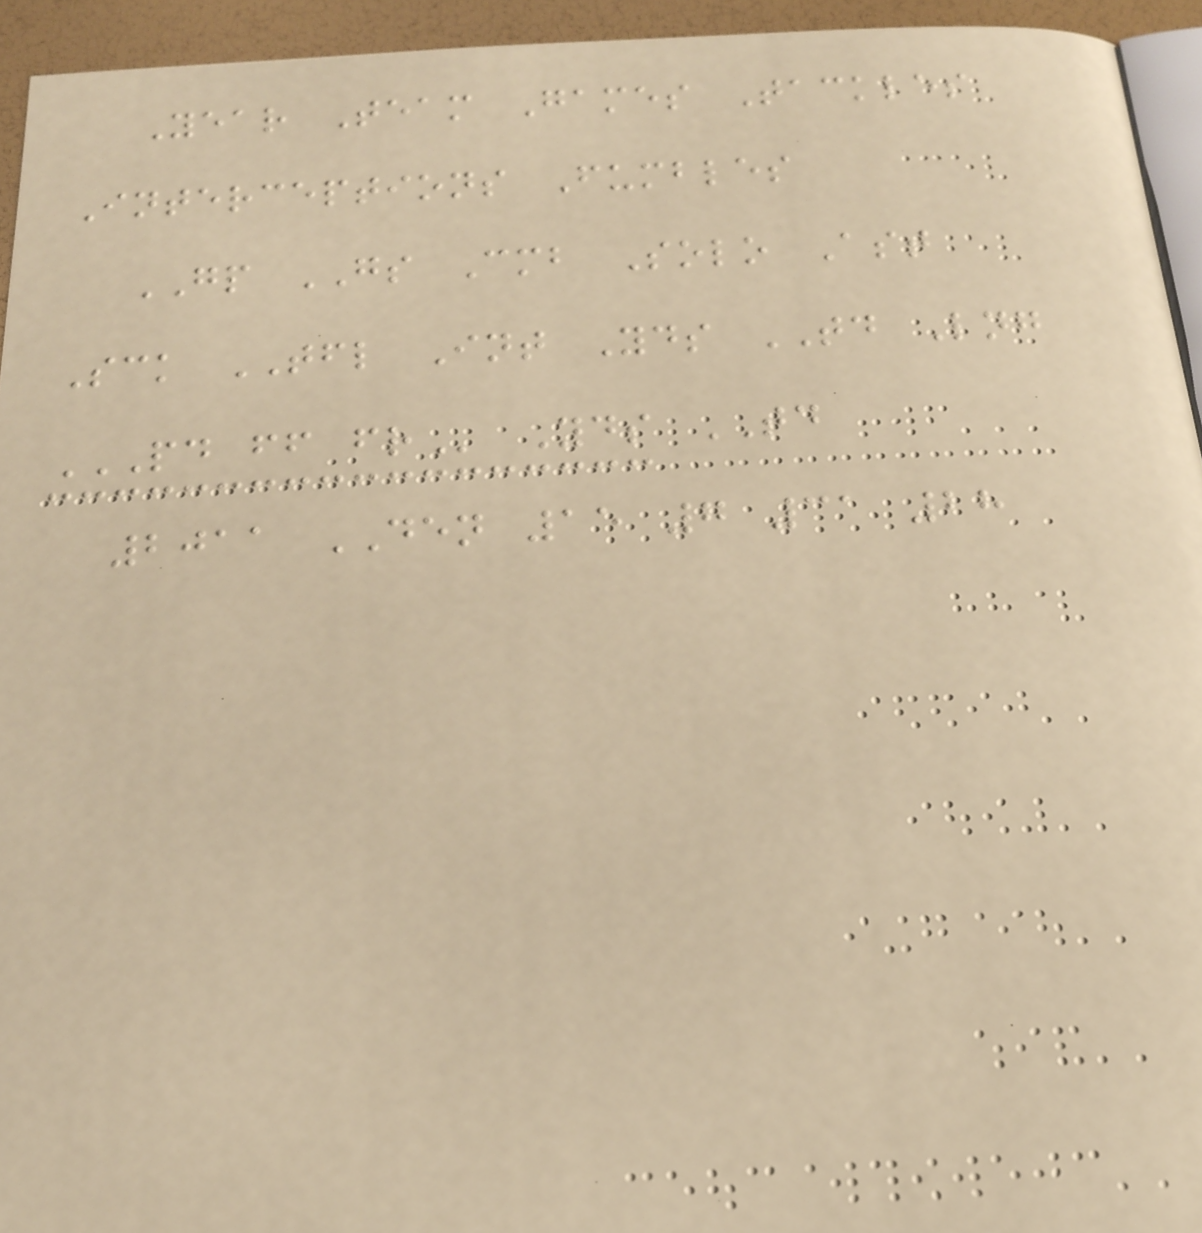Year Team Games Tackles
Interceptions Fumbles
GP GS Cmb Solo Ast
Sck TFL Int Yds TD Lng
PD FF FR Yds TD
2011 DEN 15 7 31 28
